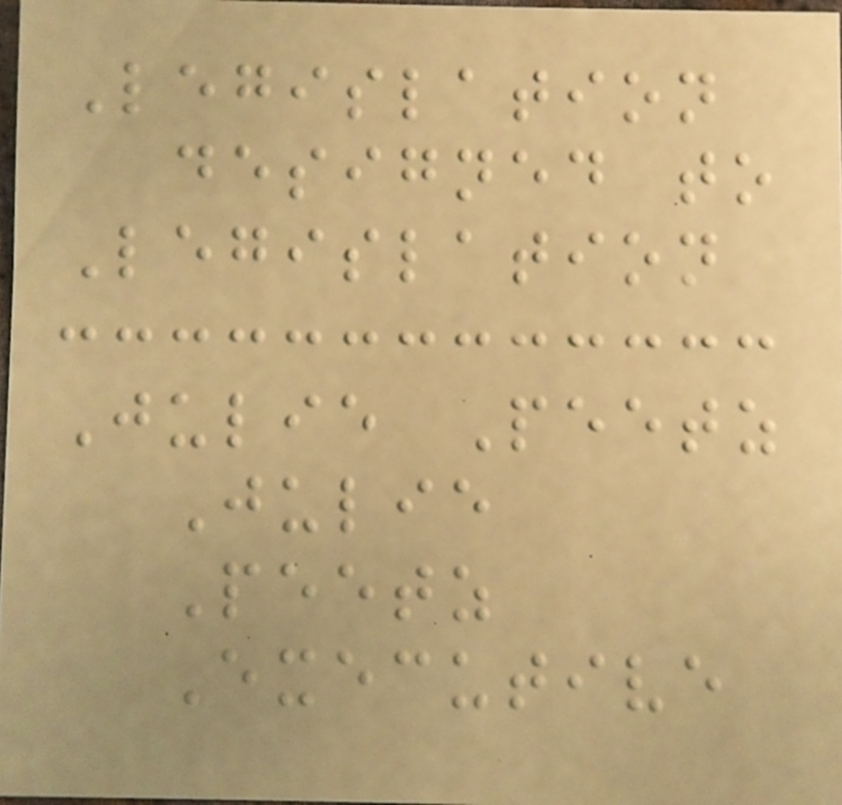Legislation
designed to
Legislation
Julie Peetz
Julie
Peetz
Executive
